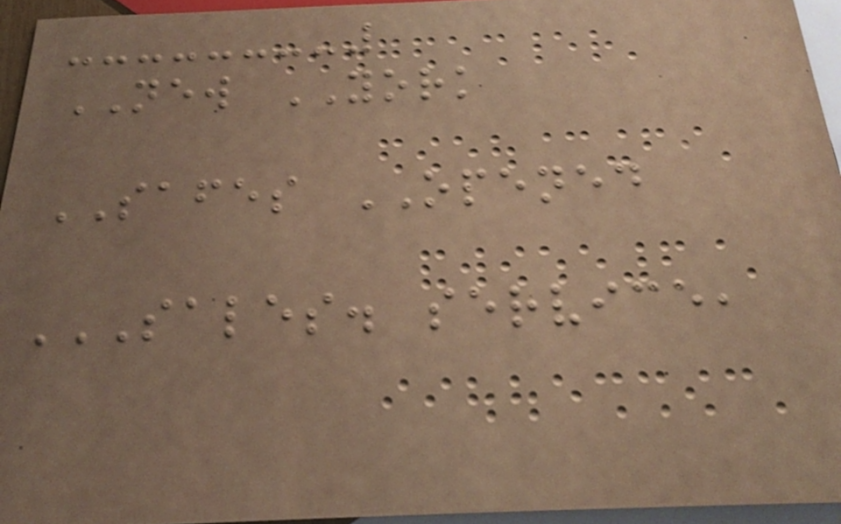NEW YORK
SAFES OPENED
SALES. SERVICE,
